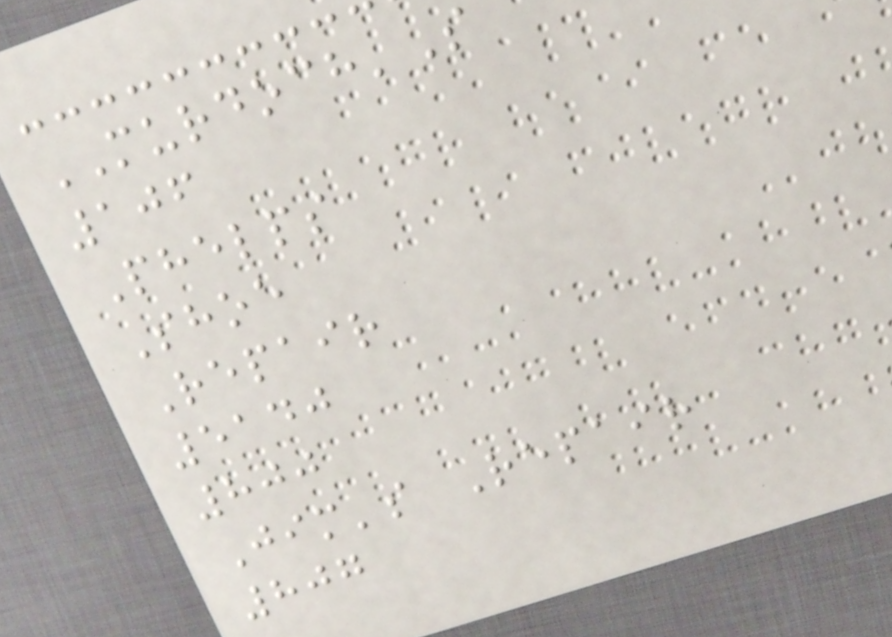MURDOCH'S
106
Phelps
Shoe
Repair
5140
800
Jim's Repair
807
